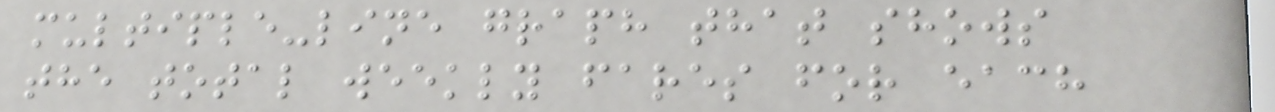multiple-line graph that shows
the total weekly fares for each
